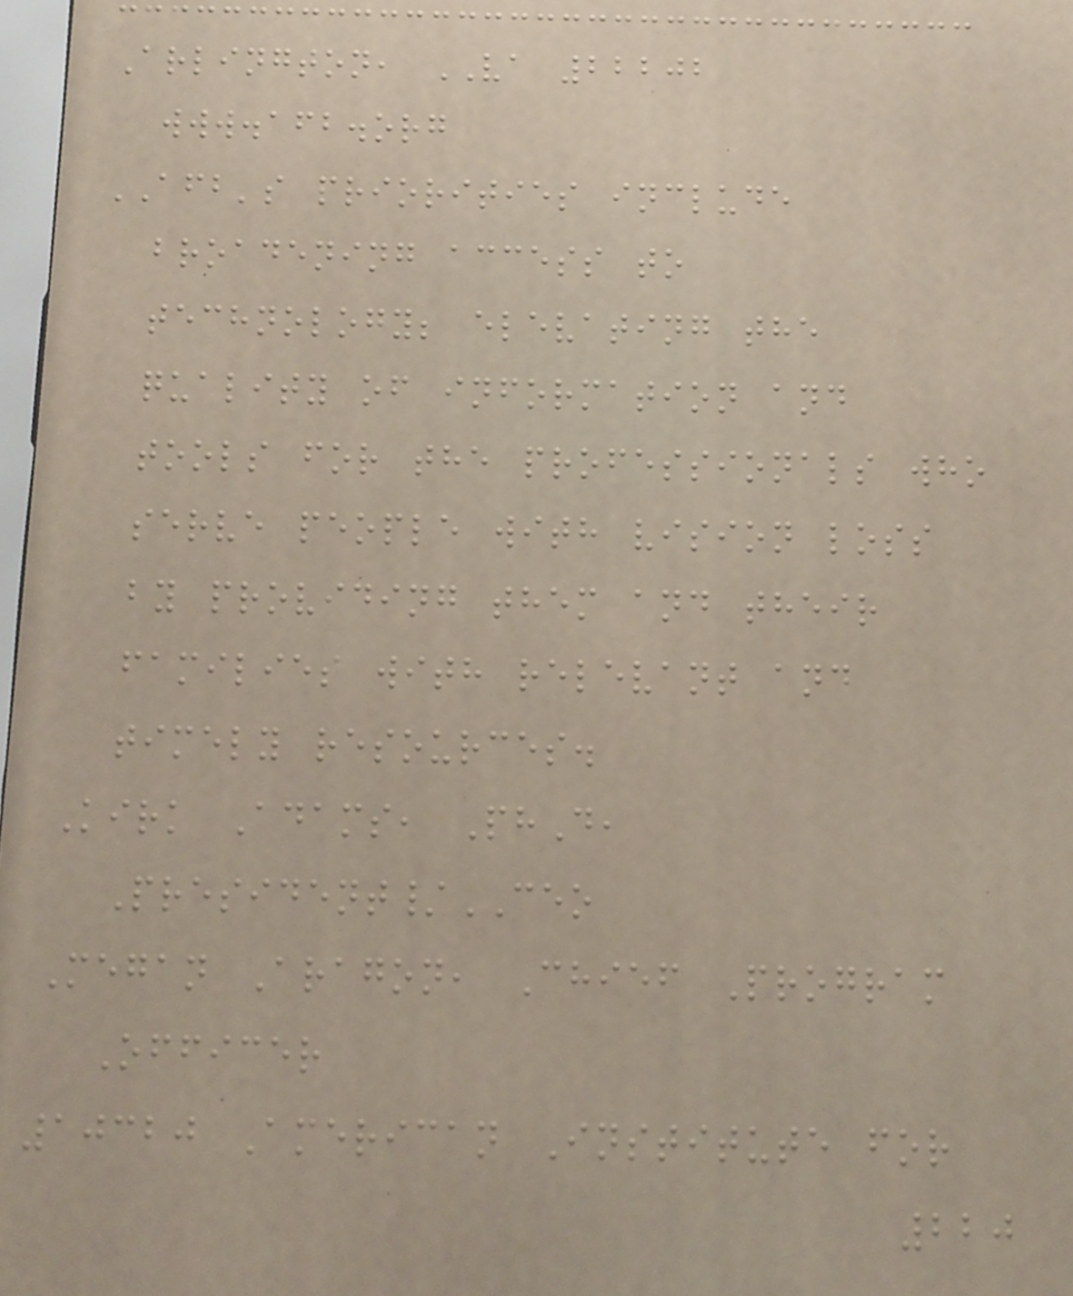Arlington, VA 22202
www.afb.org
AFB's priorities include
broadening access to
technology; elevating the
quality of information and
tools for the professionals who
serve people with vision loss
by providing them and their
families with relevant and
timely resources.
Kirk Adams, PhD,
President/CEO
Megan Aragon, Chief Program
Officer
10320 American Institute for
220
